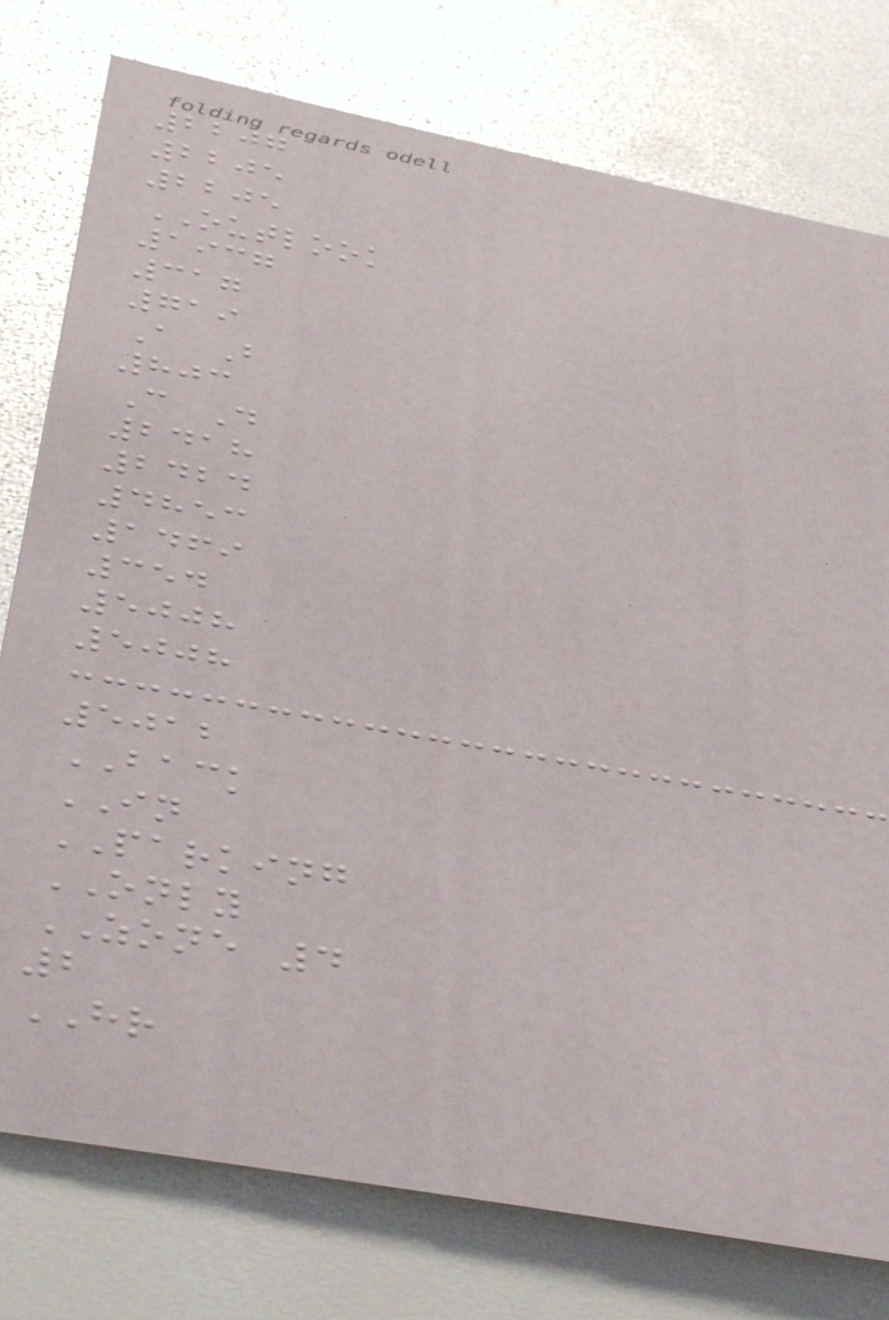2207
2205
2205
OUTLOOK
1937
317
719
A B
803
C D
2418
2424
4853
1469
354
5008
5008
5012
BACK
IN
PARKING
ONLY
ZONE 4
2
HR
